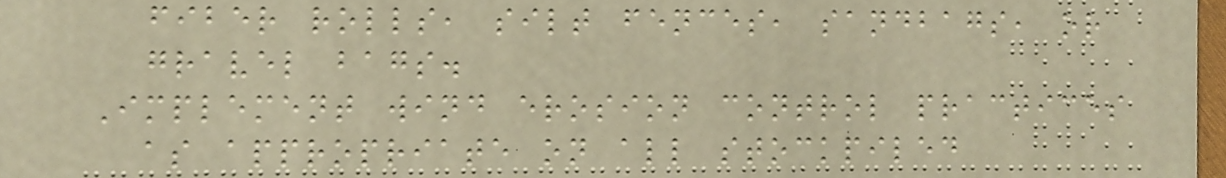fiber rolls, silt fences, sandbags, or
gravel bags.
Implement wind erosion control practices
as appropriate on all stockpiled
